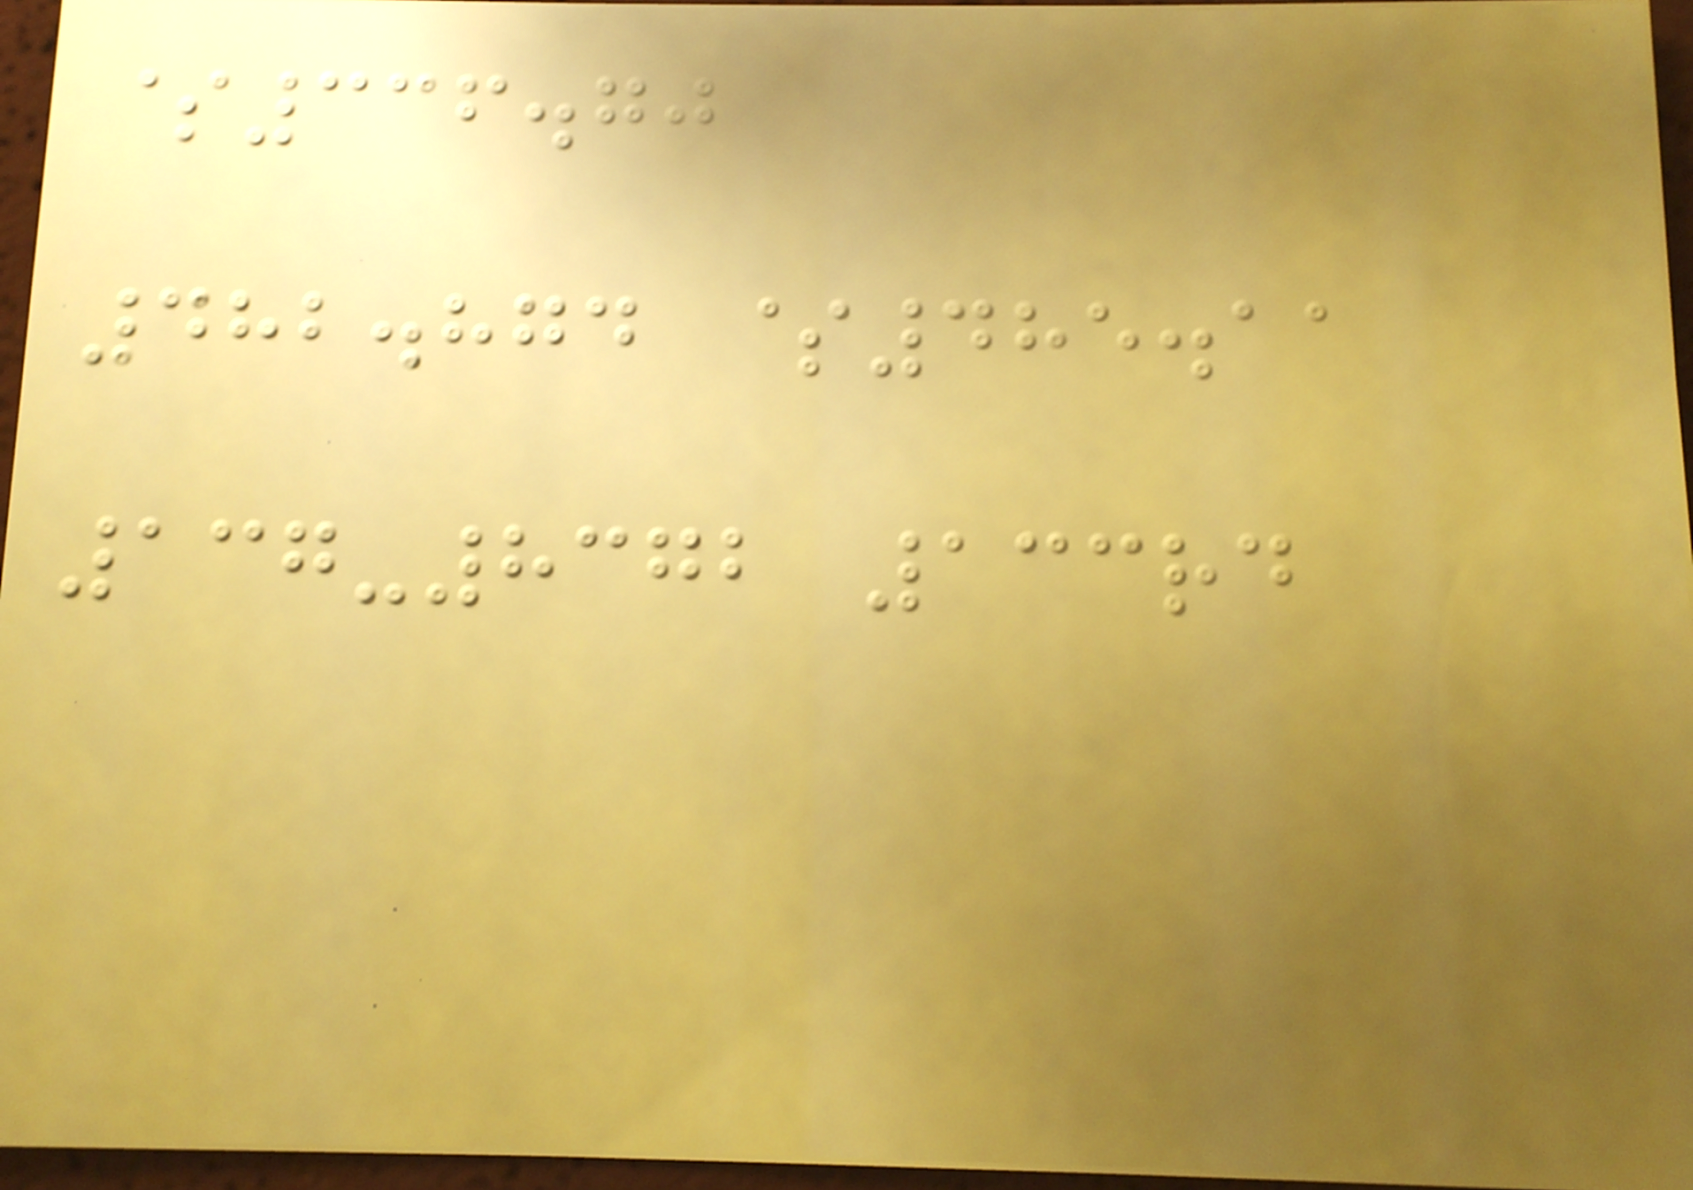$336.70
482.874 $485.11
137-8372 133rd
